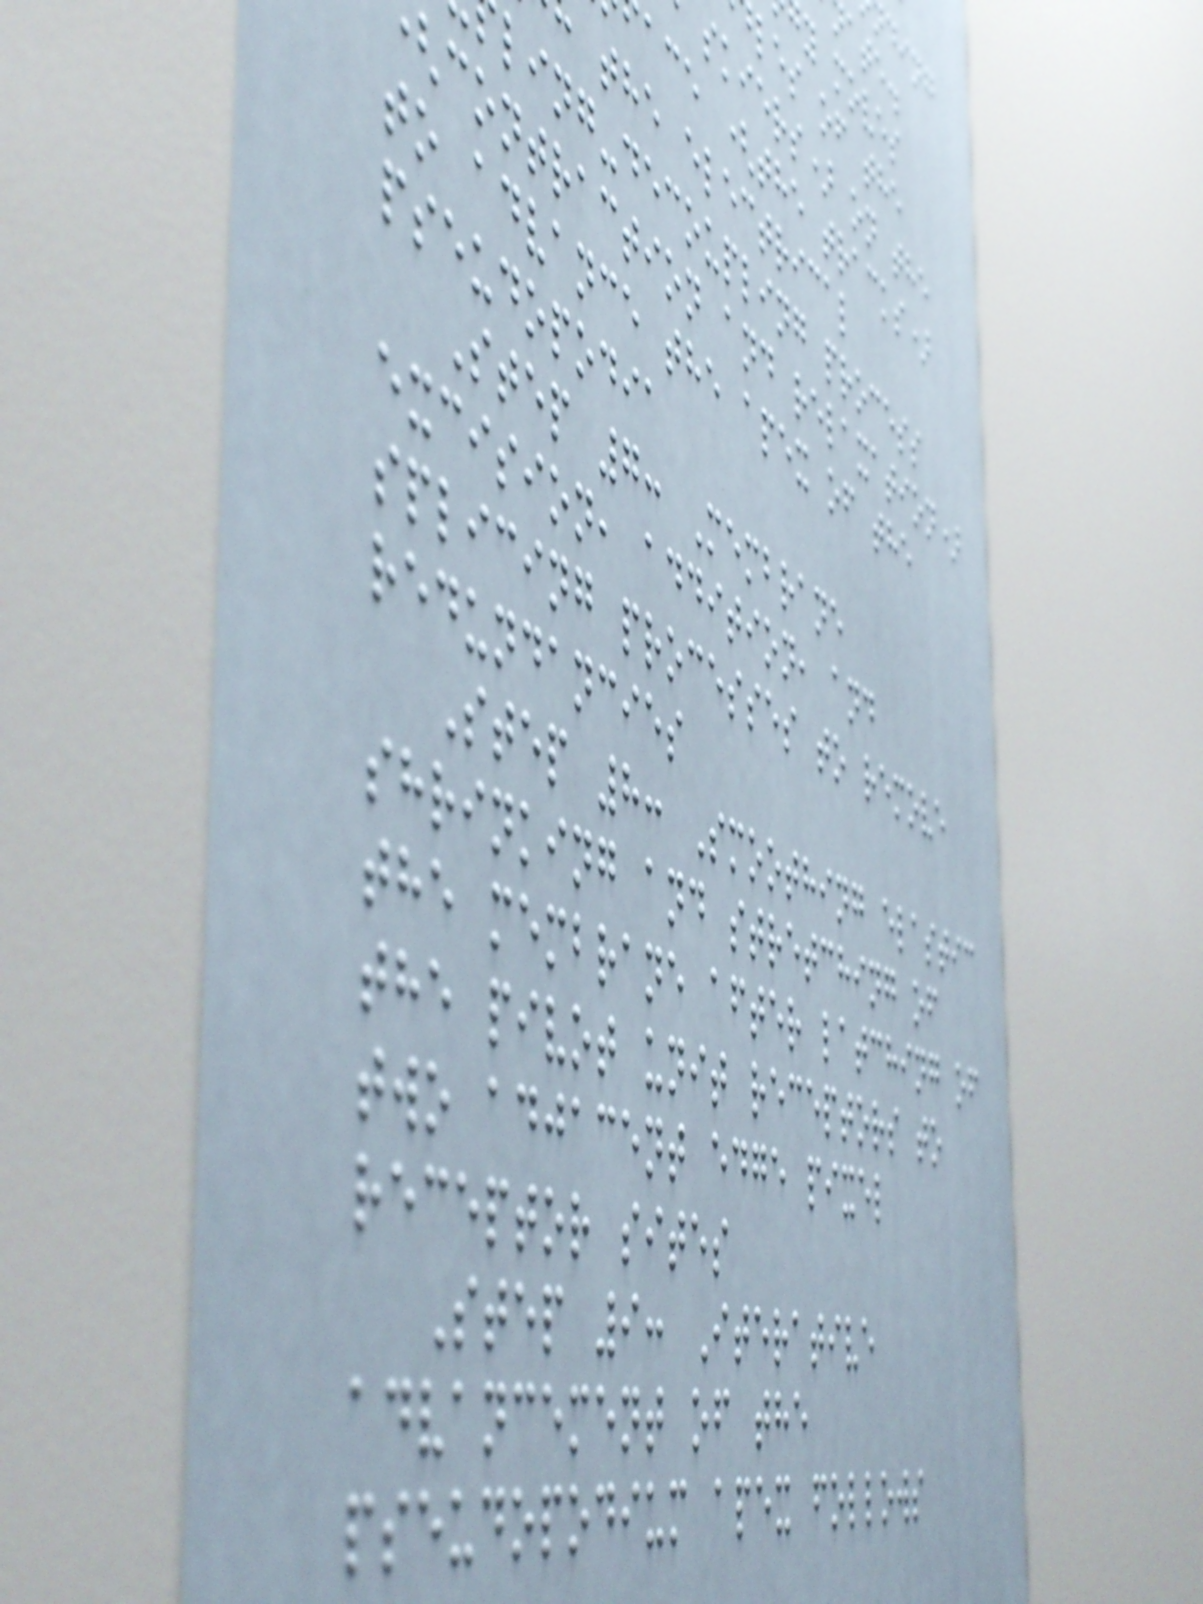y moves
les of the
skiers) on the
ace (the tracks)
the electrical
ling-decoupling process
contraction and relaxation)
to advance the apex of the
pseudopodia
Step 7: Membrane
excision, addition, and
splicing processes to remove
redundancies
Step 8: Smoothing elastic
shrinking and stretching of
the membrane after latching of
the pivot unit receptors to
two adjacent edge pixel
receptor sites
Step 9: Iterative
advancement of the
pseudopodium apex follows
